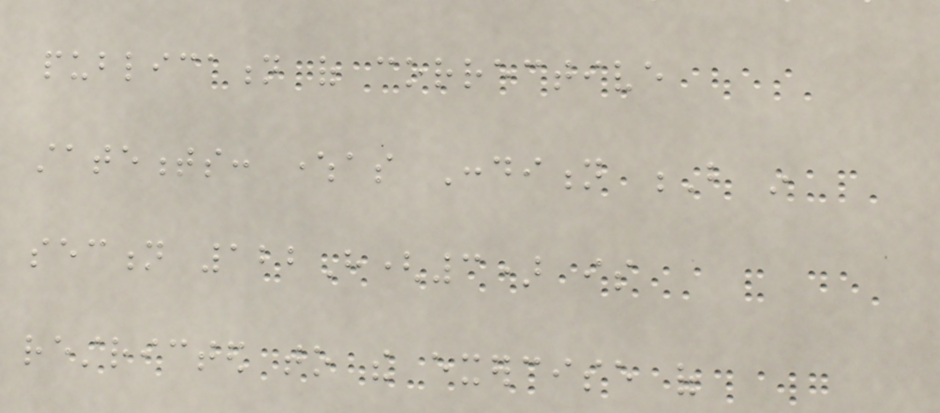publication of corrective
statements: whereas Condition B in
section 122H(3) is
restricted to the exercise of
